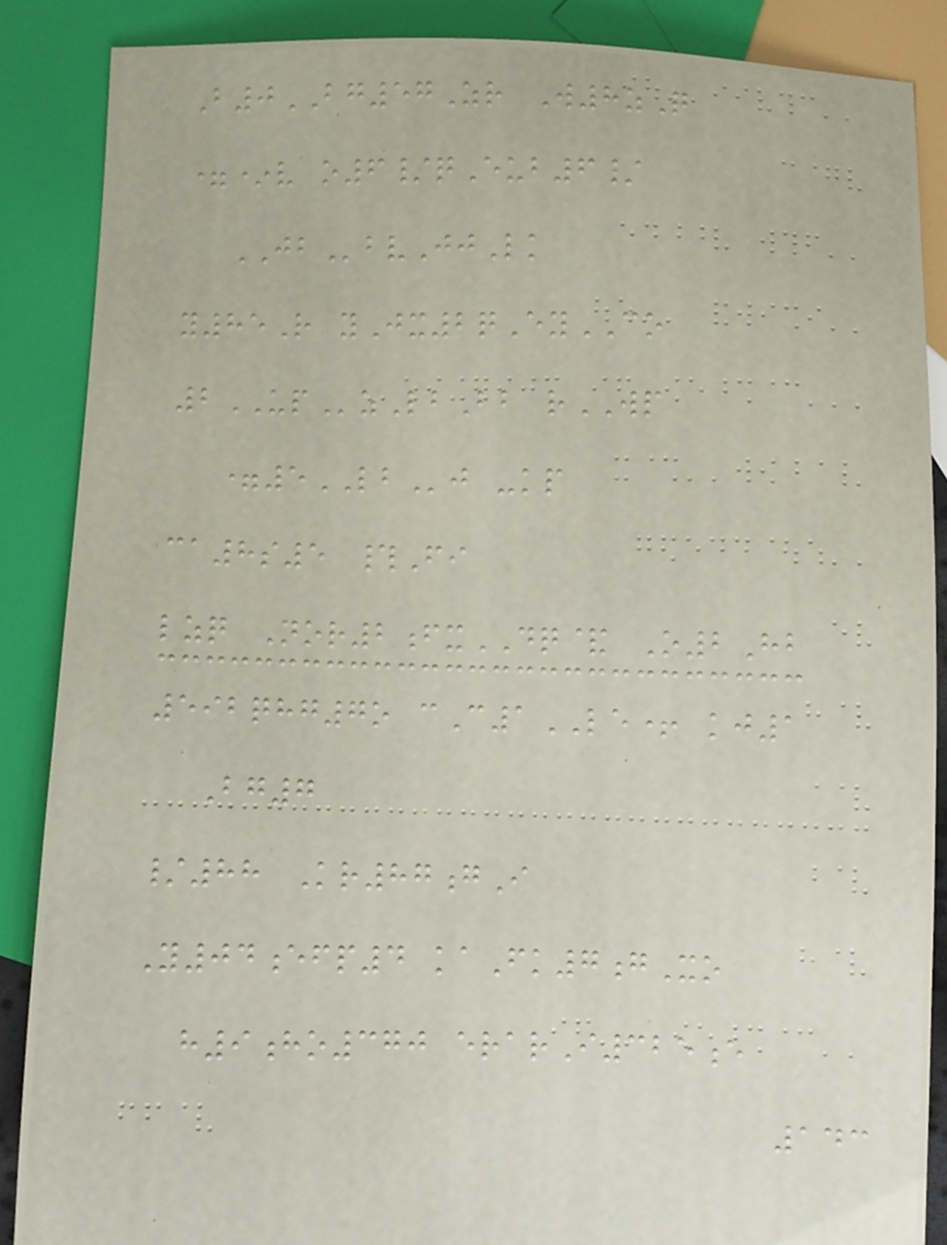B0BG57Zr W8zQ
=*v o6/qEub6/
JBbvJjLk
y85R yJx2qEyCO
2UPzLbBb rWP
=5LBj -kp
ca8s5 #Fi
lzq Nor2fxDQ& O2Hb
592qhg7o cC1LE+ kj1
Bg7
/88 Kr87gI
Y04efp4 kaFk7gXo
h9ho370 erarI325e
143
